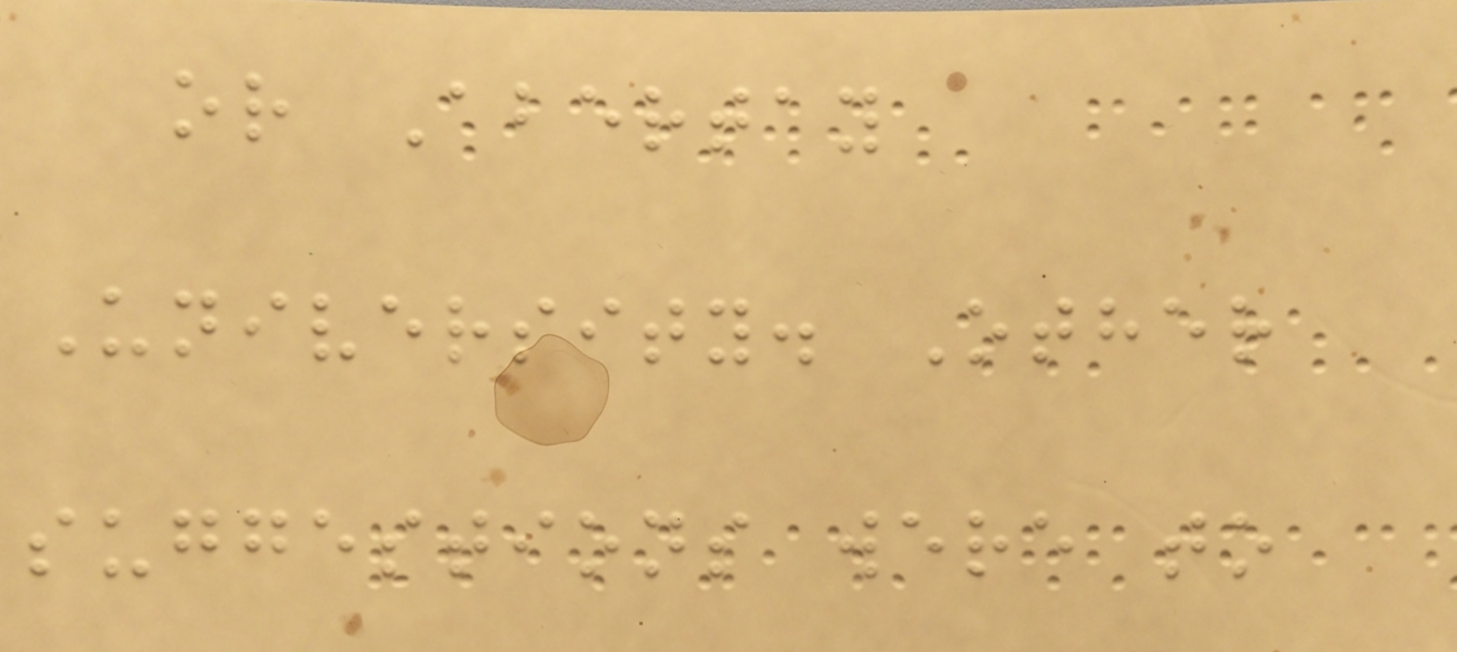or Abertay
University. Other
suggestions were to
